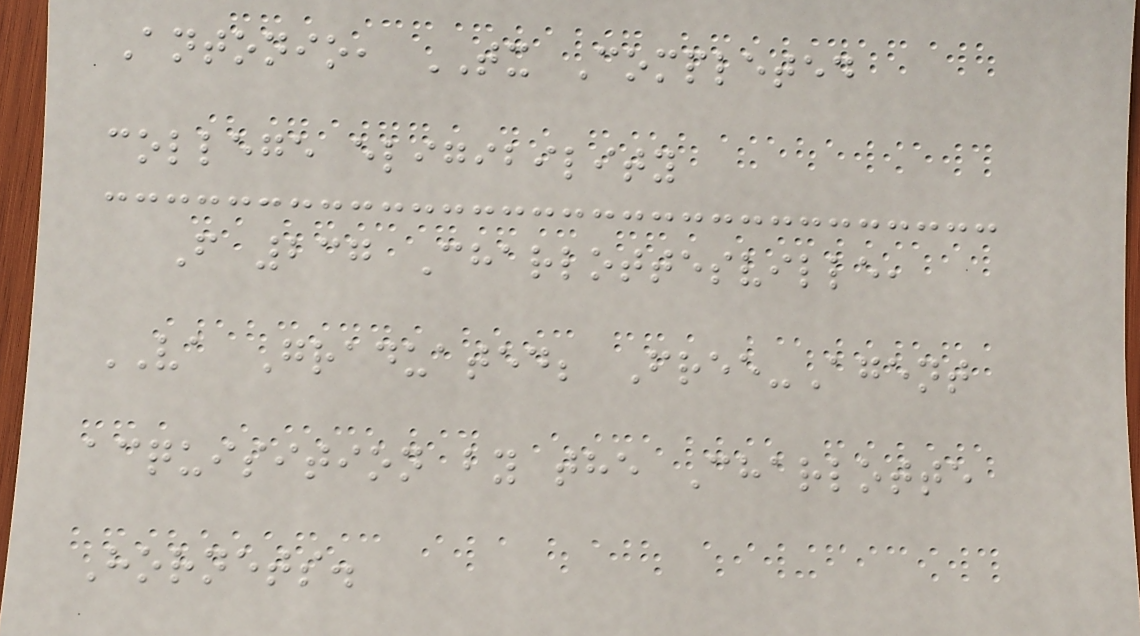Antonio, TX Completed
college eligibility
F 237 Charlottesville,
VA Graduated; Free-Agent
acquisition by the Charlotte
Hornets.
